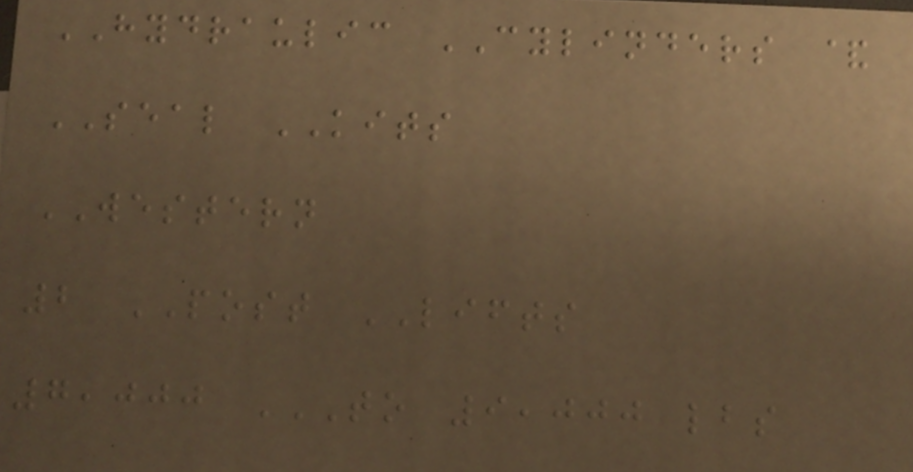HYDRAULIC CYLINDERS &
SEAL KITS
WESTERN
2 POST LIFTS
7,000 TO 9,000 LBS
